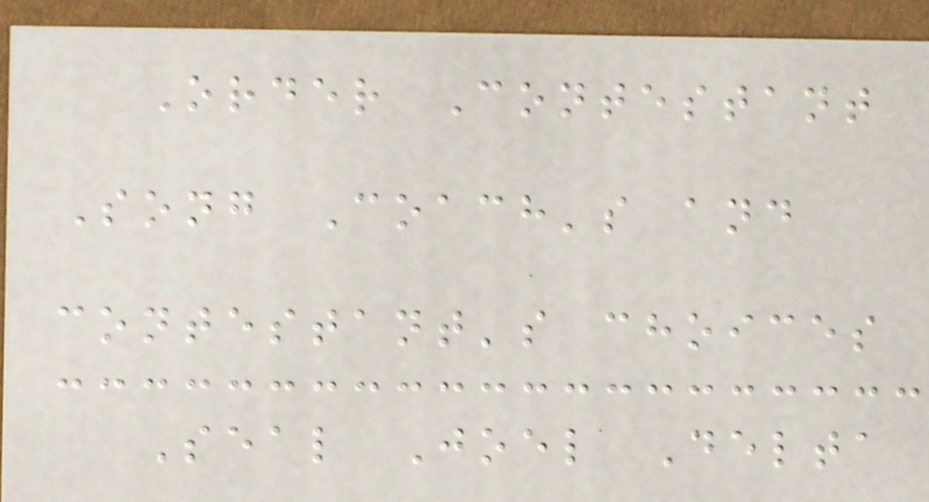Order Contestant
Song Coach's and
contestant's choices
Seal Joel Delta
